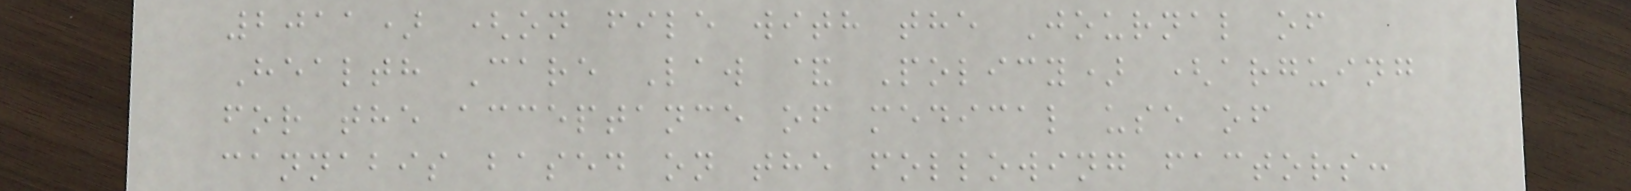2011) (on file with the Journal of
Health Care Law & Policy) (arguing
for the acceptance of medical use of
cannabis based on the following factors:
